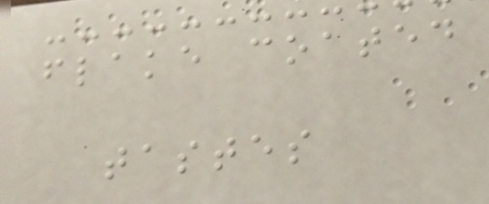flake coated
tastes
